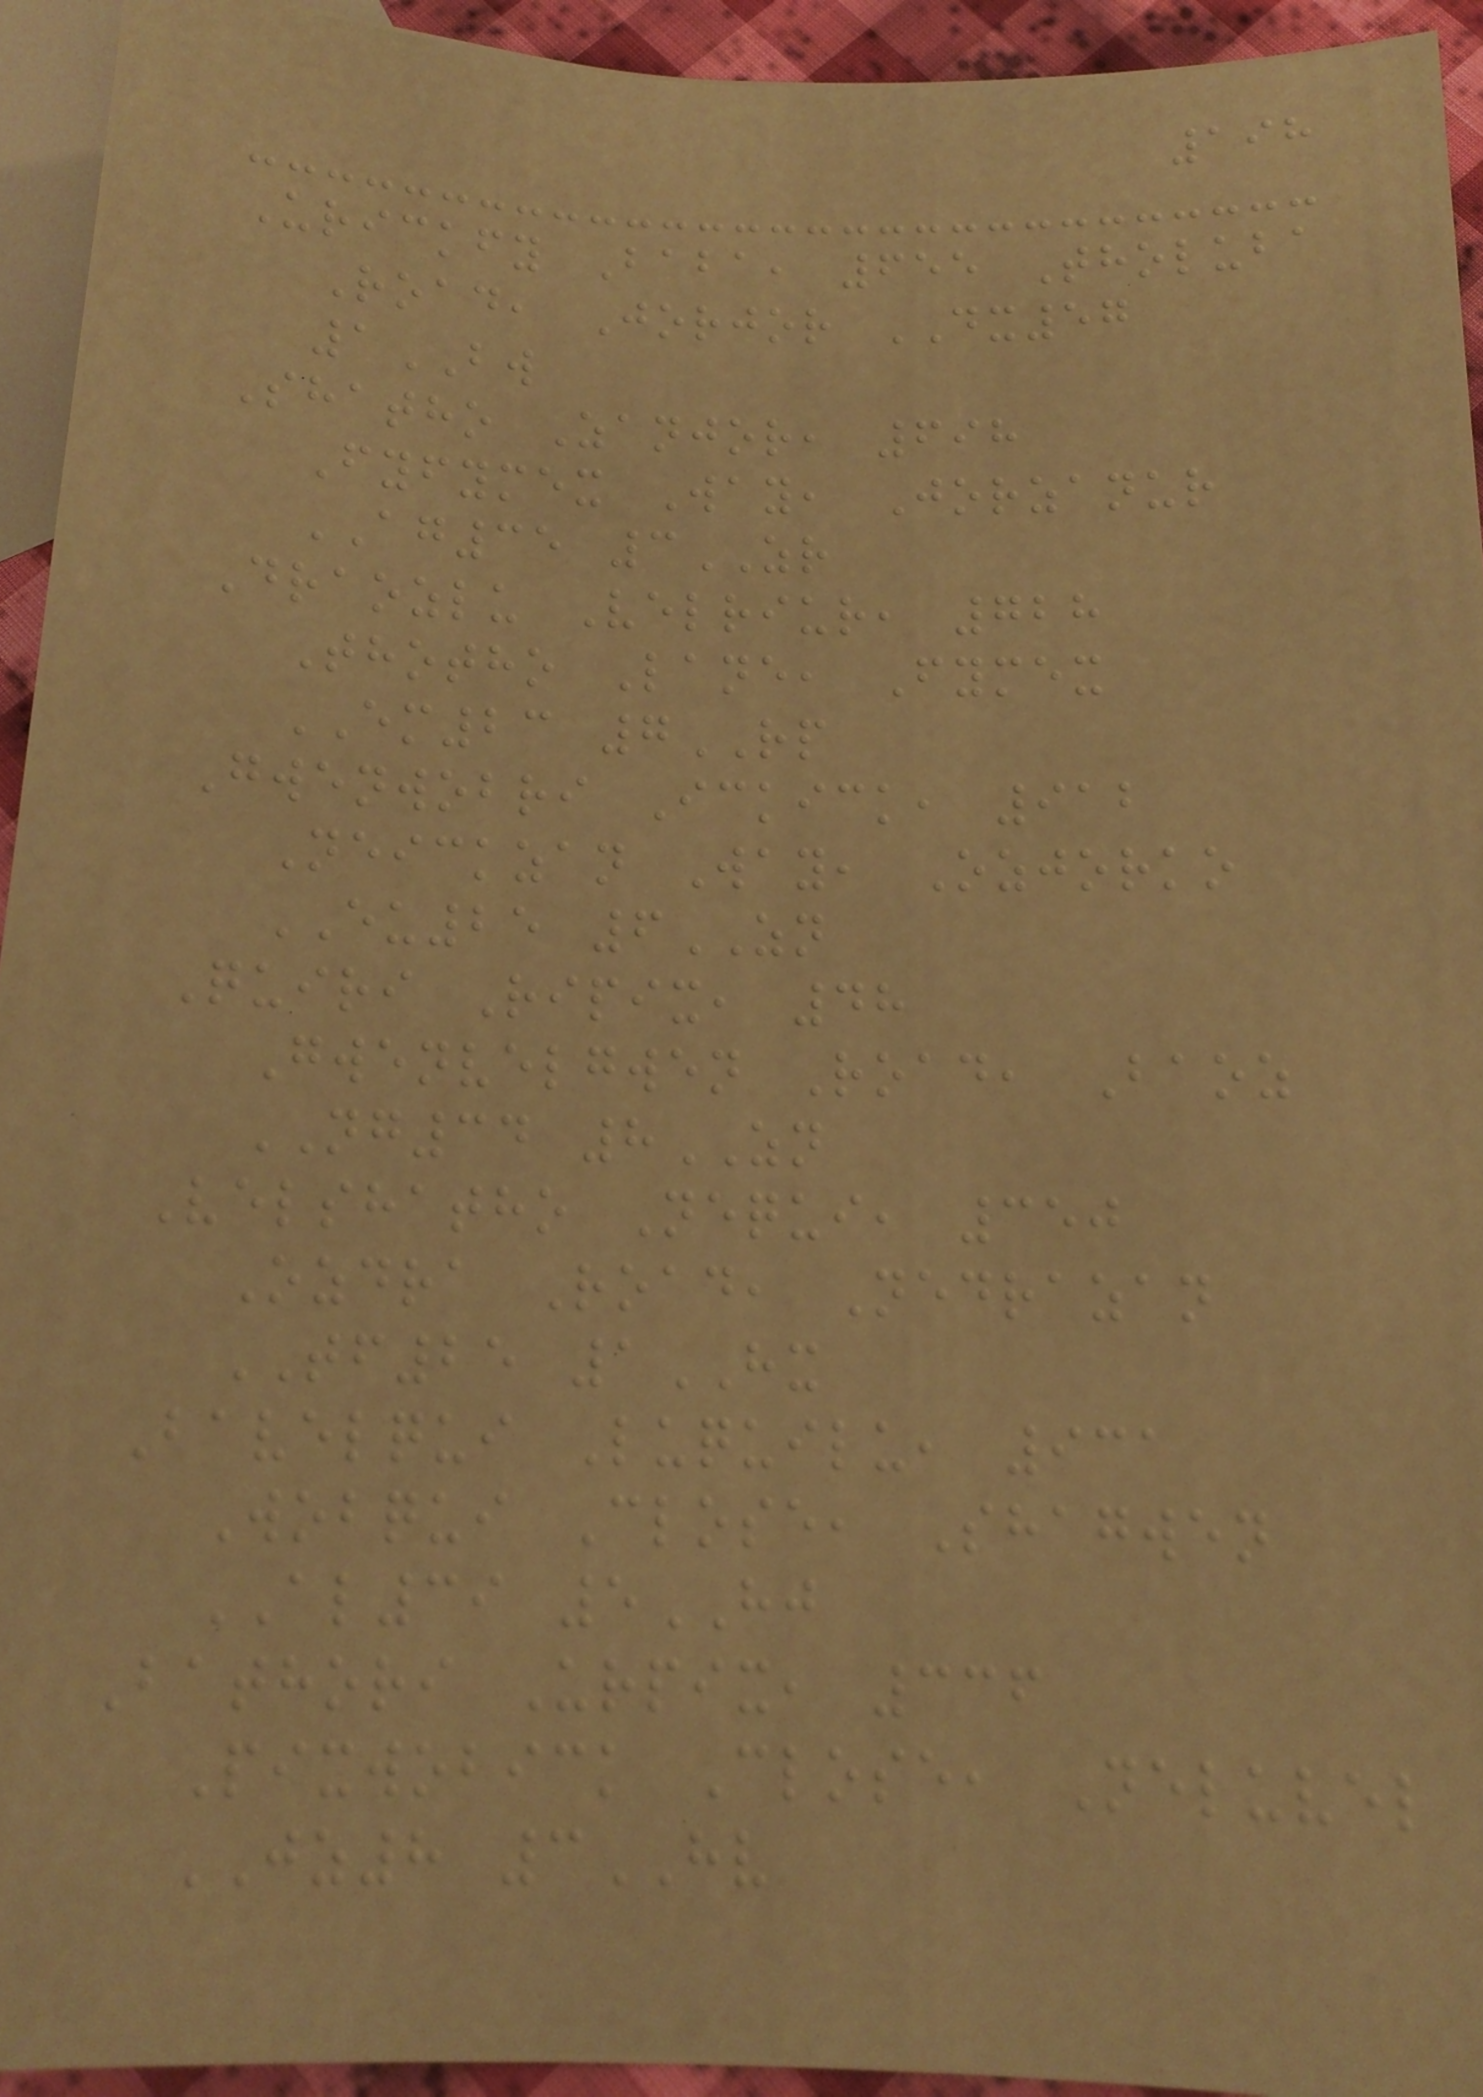198
Urickfy Baba, 655 Tholuba
Road, Jorjor DX57
1BW
Shatho Zanjor, 698
Fyfymex Way, Jorzanur
AG35 3ZR
Draozlu Velriur, 728
Thotho Lane, Fymex
EM23 7RP
Gwenwobri Ickick, 912
Neickzan Way, Ozjorko
EU25 6ZN
Quiri Ripix, 48
Gwenvelgwen Road, Baoz
NG34 8ZN
Velshatho Nequi, 350
Ozdra Road, Nedrazan
TF25 1HX
Bavelqui Luquilu, 931
Wobqui Close, Shagwen
AL39 5HJ
Bathori Urpix, 336
Pixwobick Close, Neluvel
JZ8 3HV
